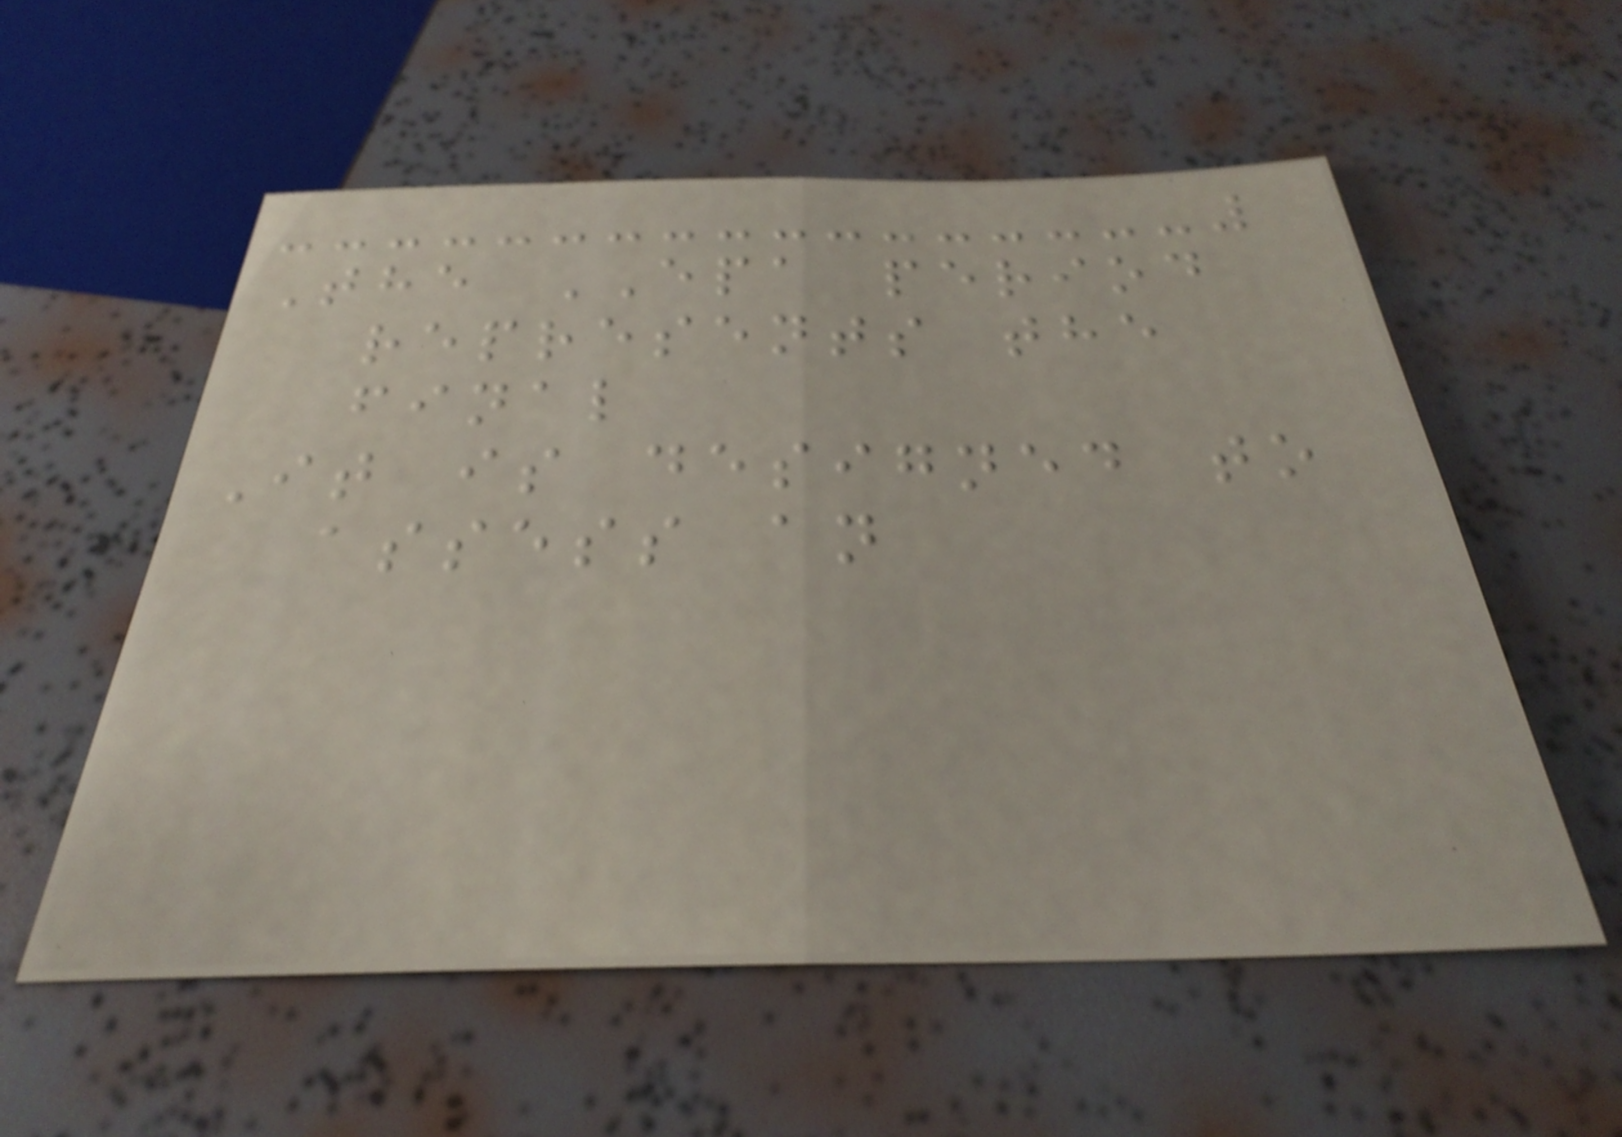The EPA period
represents the
final
It is designed to
assess an
